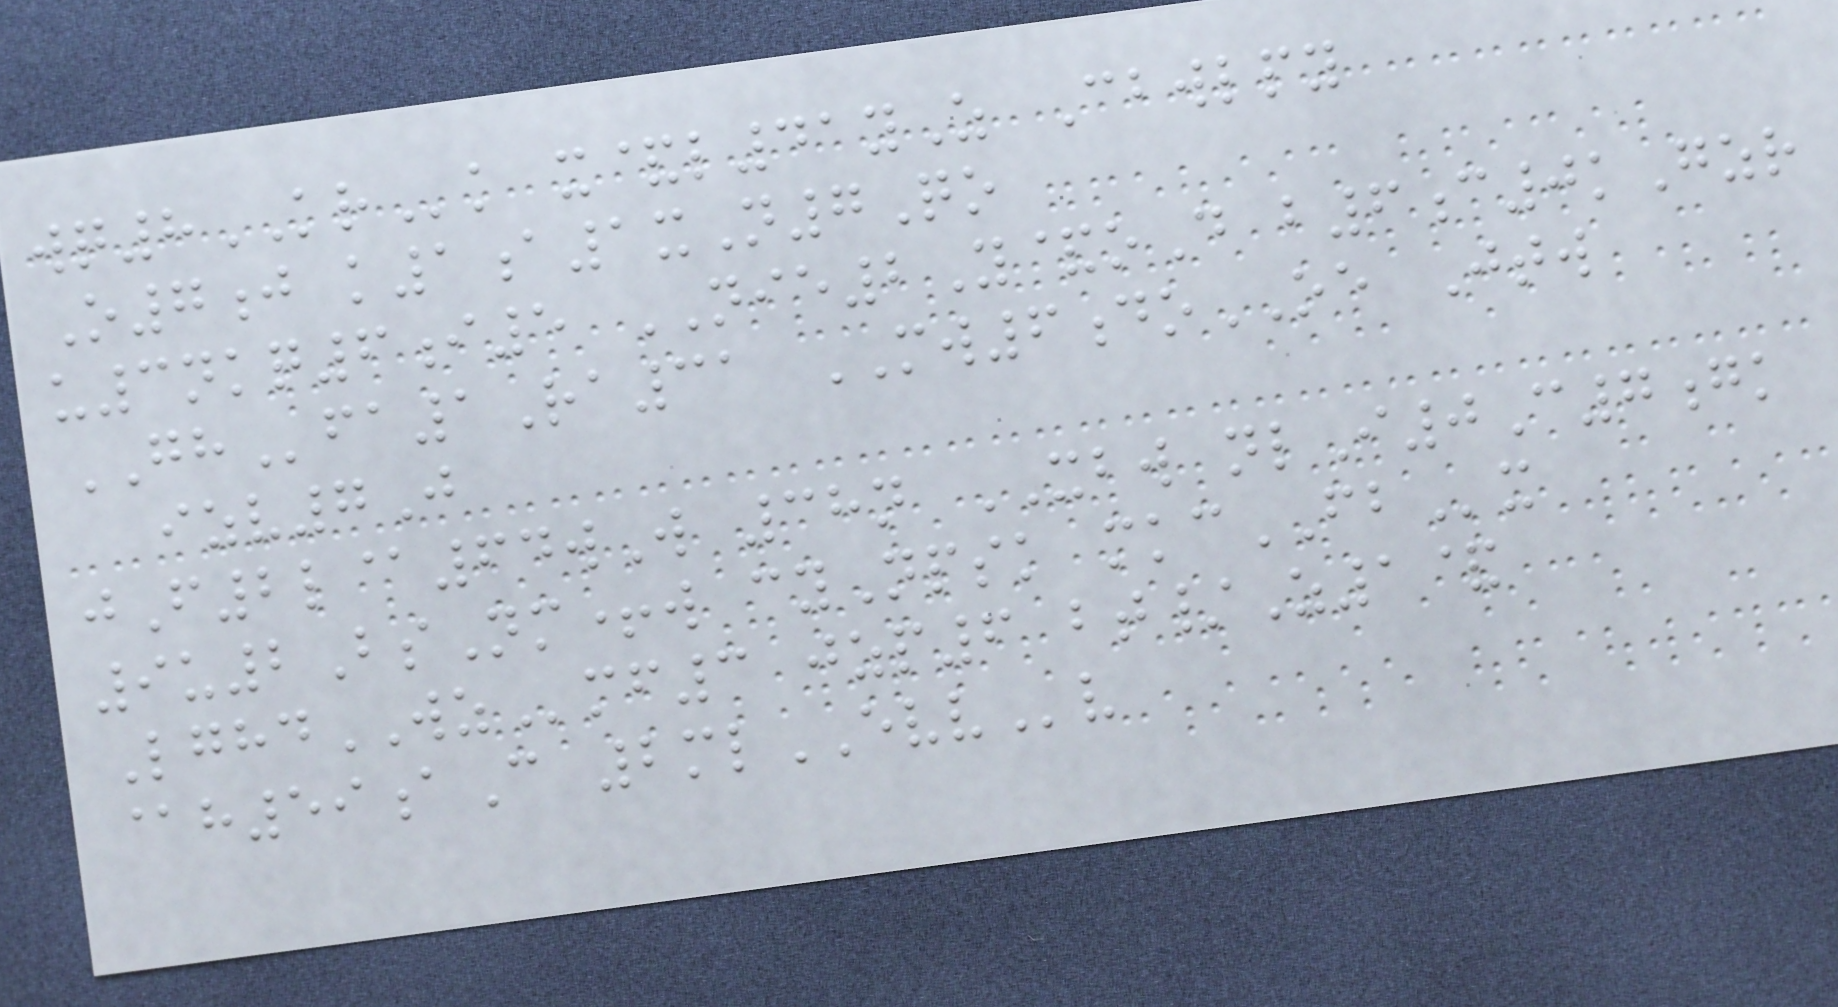wq8KRk x&l41yZ Cbwlpy
O7j k1a1xN7Qo
u3nkq6i5 NIE2Y&oD b6c0kGzr
GHfa1Ra31 MW6doOE Jtw
izv7J
jF2l@64wW 38n XBW nlI0C7gk
9u2BsNm+w cyNpsk mkcFBx
LghdWZmf3 jzp6 bt/Z1&
@h59aC 2mlEVVv
